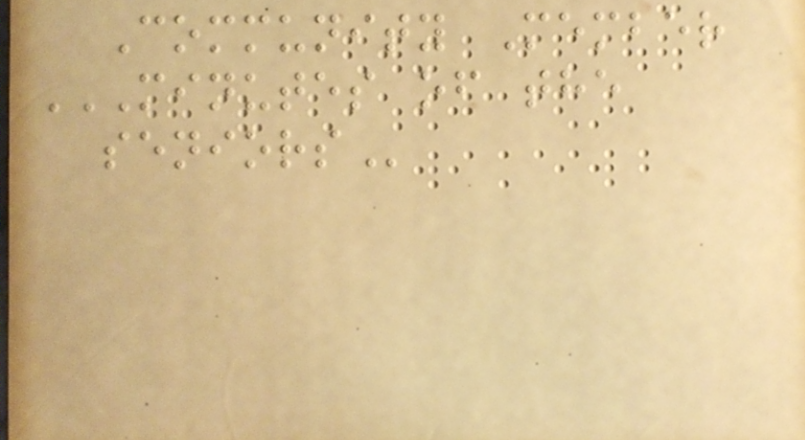Community Member
MINUTES OF THE
SENIORS
